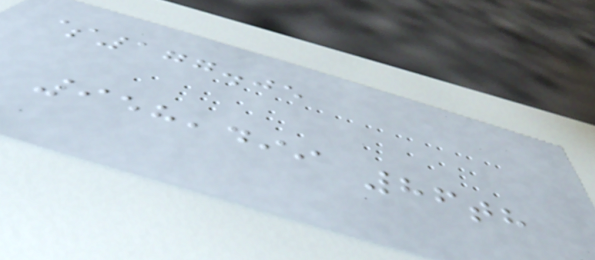$177.05
958,499 86th
